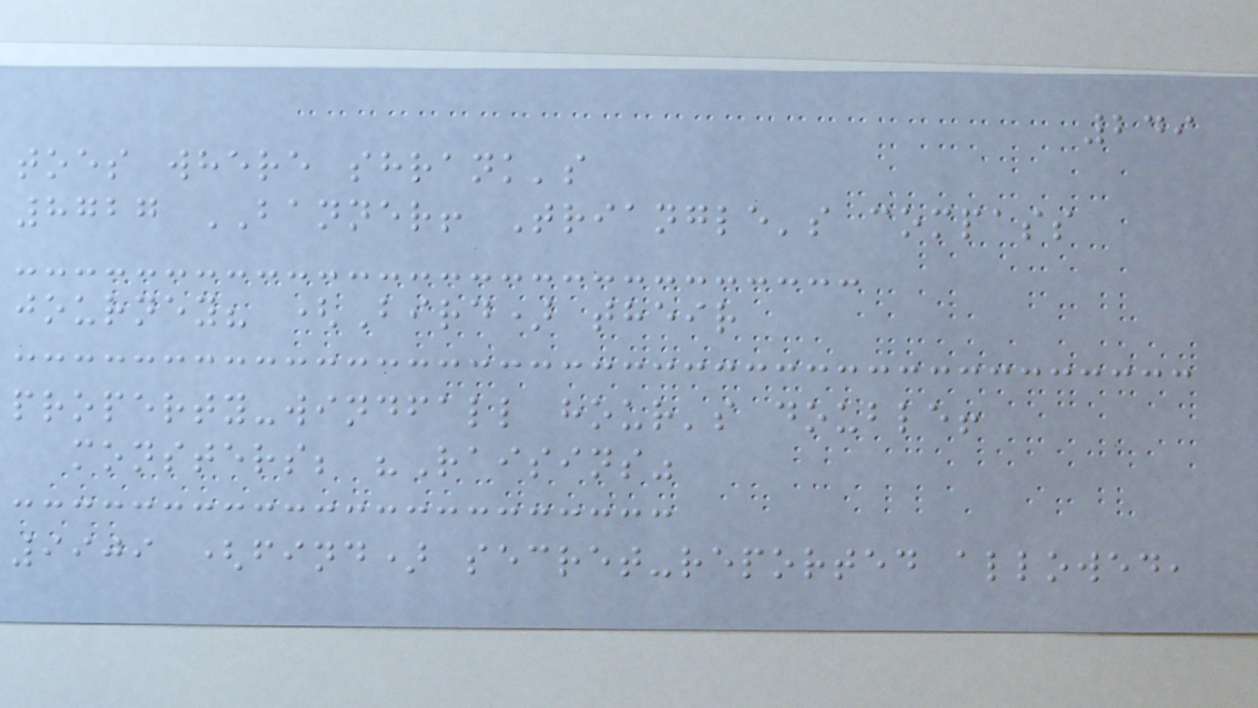249
toes where shrank's
8727 BANNER! Triangle's compass
journey? (Bird) their
property-windfall hour's double!
monsters; "Raisins"
9909 (find) secret-reported allowed,
